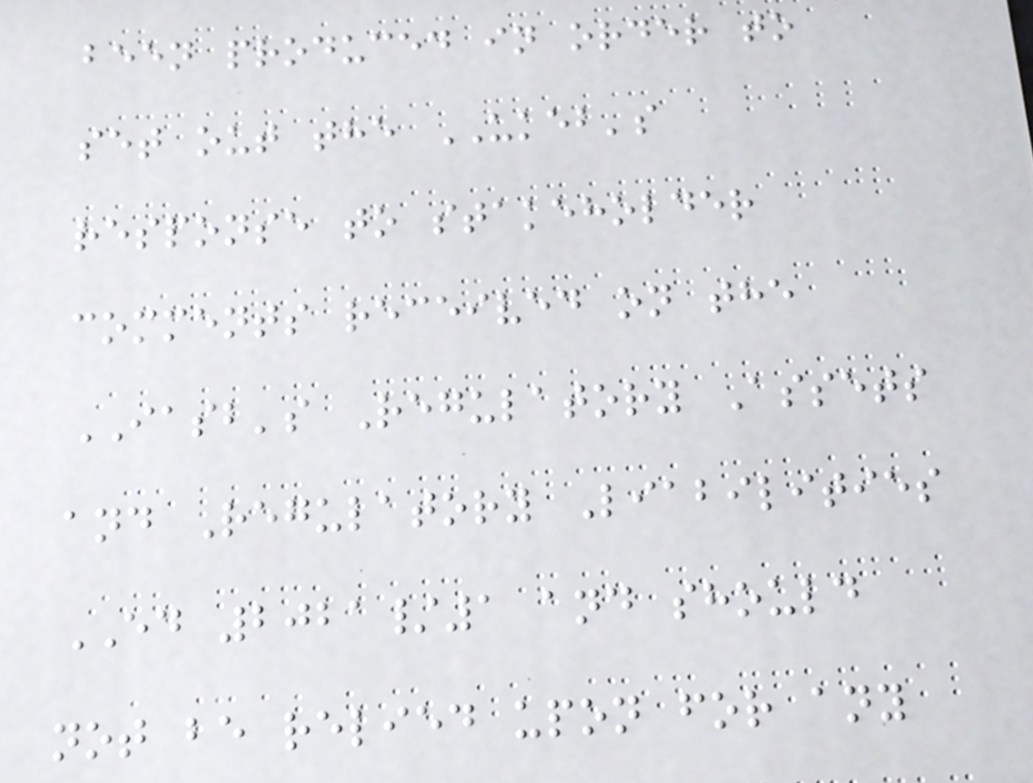been produced in order to
set out the UKEB's
response to stakeholder
comments received on the
IASB's Regulatory Assets
and Regulatory Liabilities
ED 2021/1 and should
not be relied upon for any
